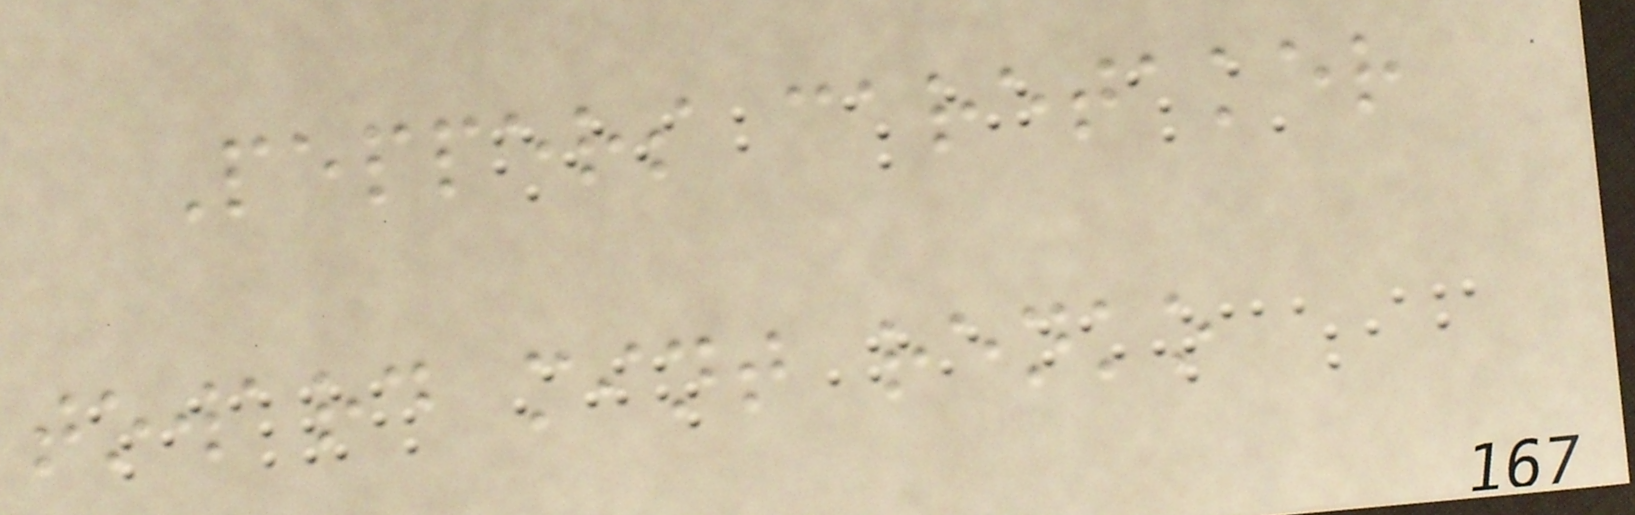Peppers caretaker
toward mint renko
